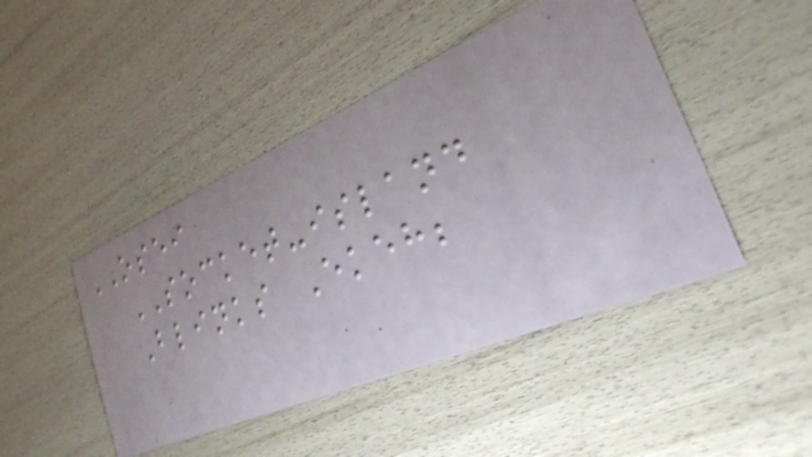OSEI
SOCKET-island
Blinks Ekeh;
